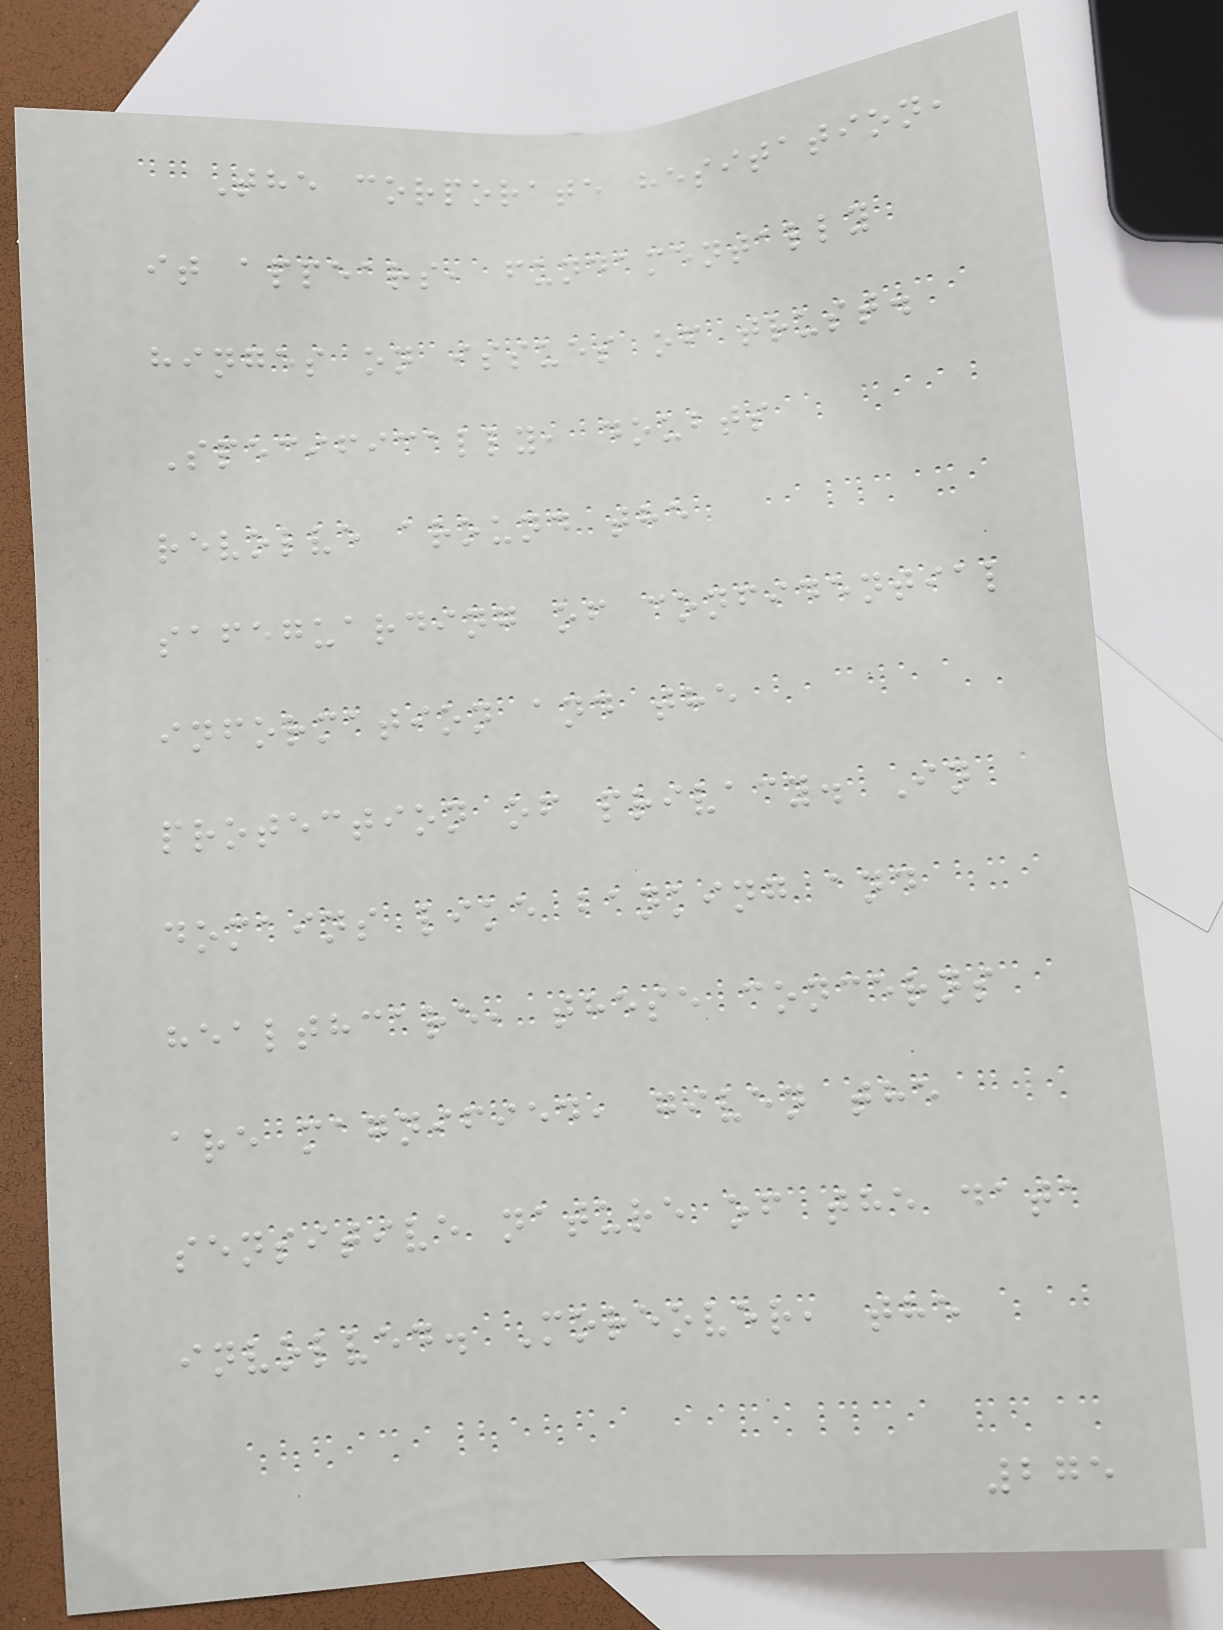The corporate hesitation,
it appears, fundamentally
hinges on issues of trust.
Specifically, doubts
revolve around the
safeguarding of confidential
information and the
protection of privacy. In
domains like banking and
healthcare, these concerns
are magnified, given the
sensitive nature of the data
involved. Moreover, the
275
